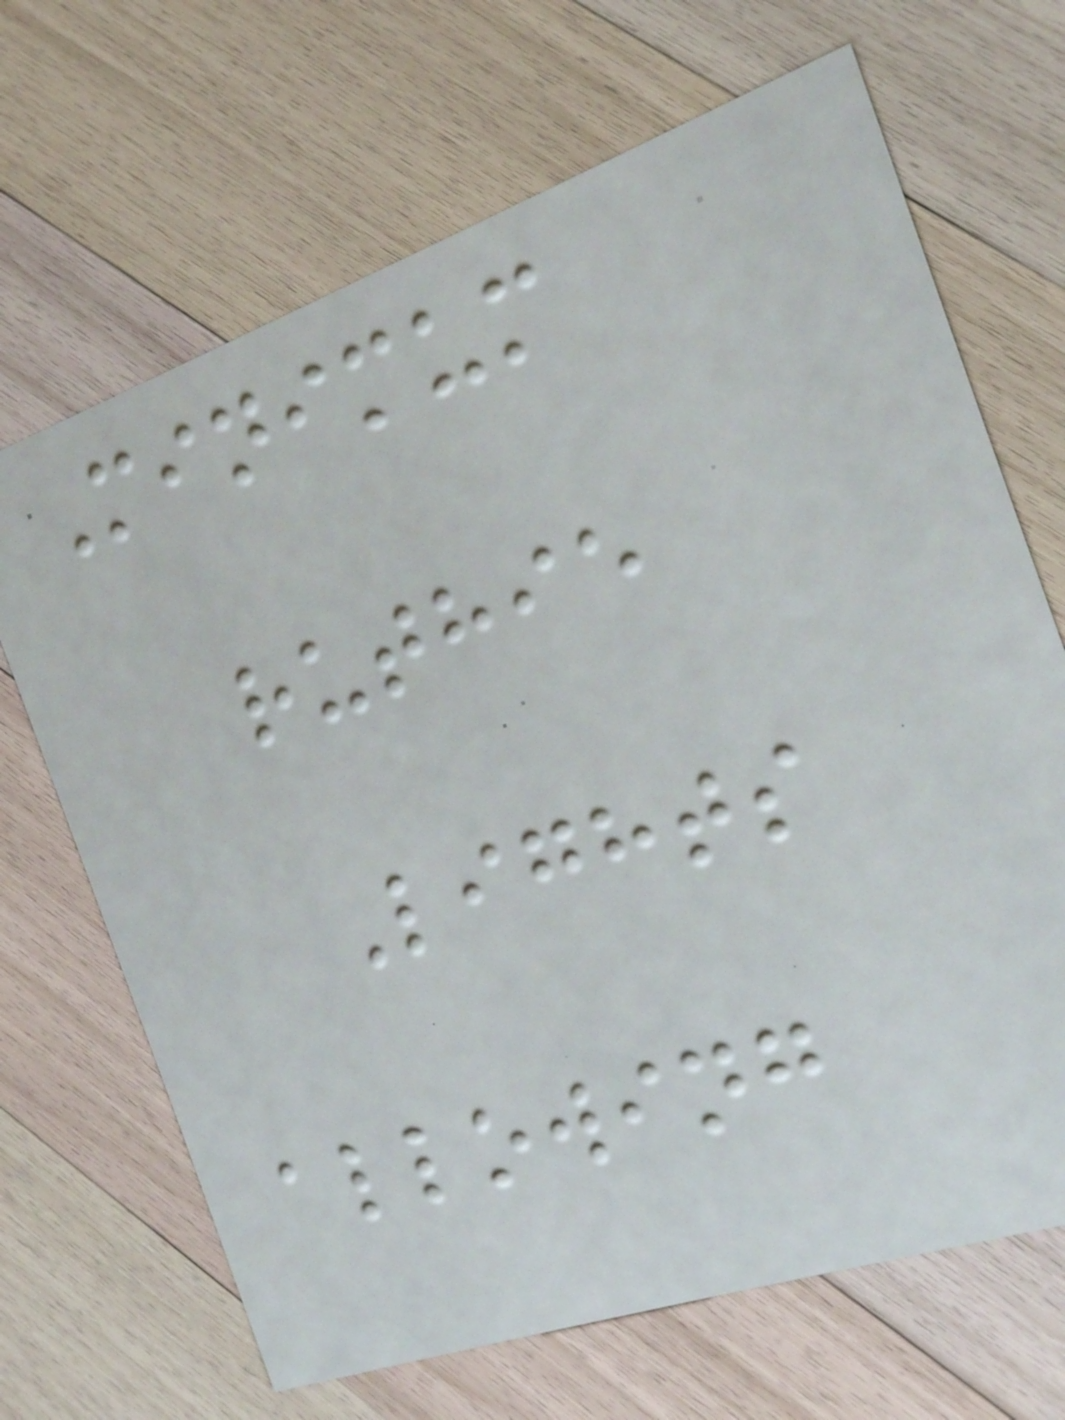Minimum
ruthie
Lights
allowing
